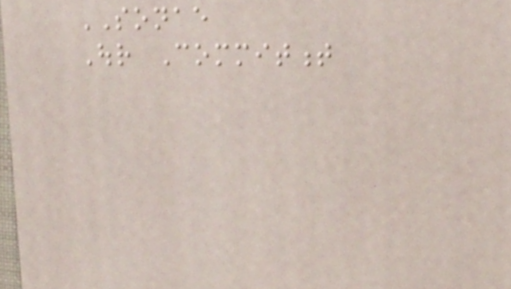SONAE
Our Commitment
